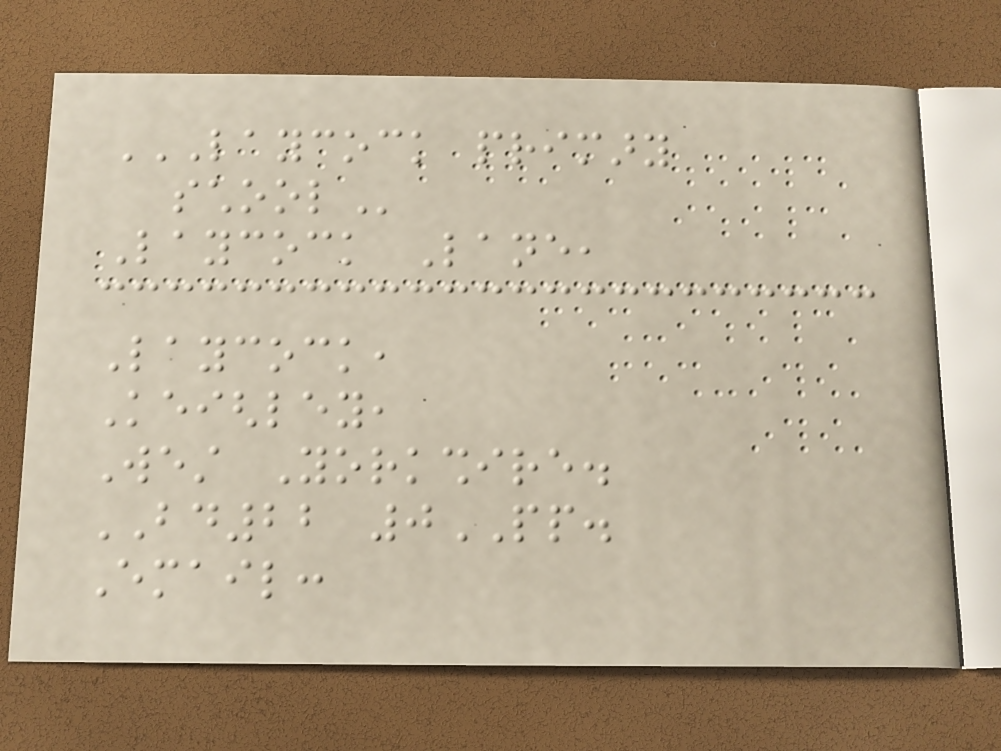LAYCOCK PRIMARY
SCHOOL
Laycock Lane,
Laycock,
Keighley,
West Yorkshire.
BD22 0PP.
Email:
